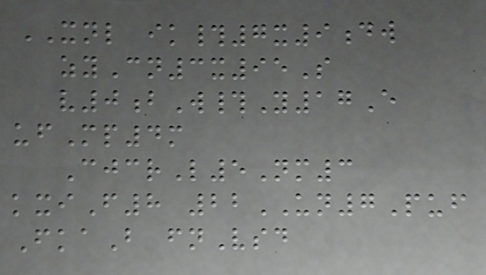XNL ik#7x9dw
zyCn3x95S
v0bW#Y17E
ufMp4m
CjcrL5Nm3
kxiF8 22UN7Puf
FkaB fnVsd
